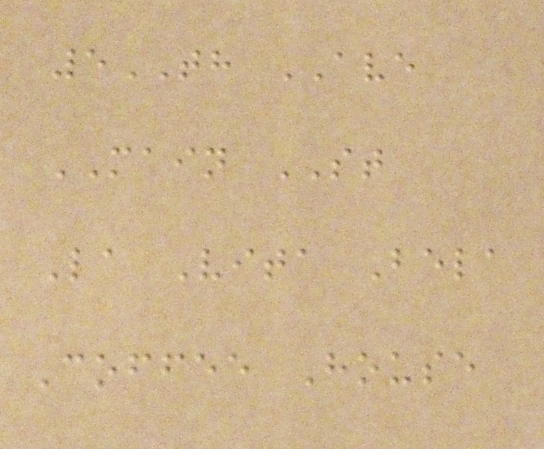5TH AVE
MAIN ST
La Vita Bela
Coffee House
